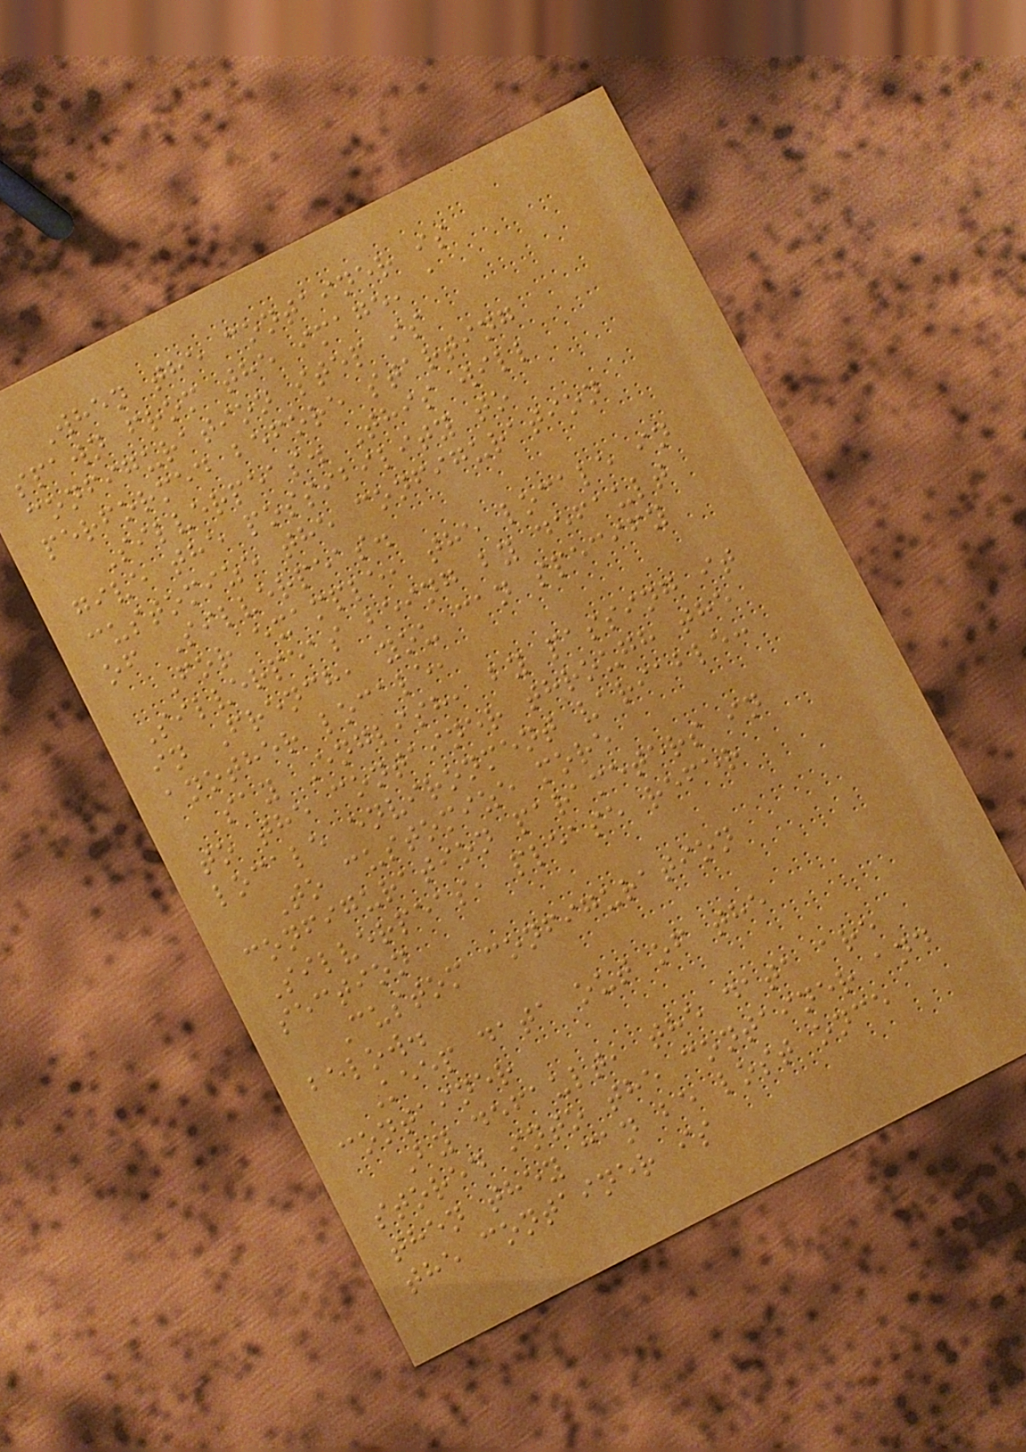When the container is
spawn from the image, a
configuration step is
performed before starting
Silverpeas. This will
give the possibility to
customize the configuration
of Silverpeas.
For example, the locale in
Silverpeas being by default
in French, you can specify
another locale,
say English, by passing it
to the container through the
locale environment variable:
To customize more
configuration parameters in
Silverpeas, please refer
section
Custom configuration
below.
Keep data out of the
container
By default, the data are
stored into the container and
then they can be lost once
the container is
